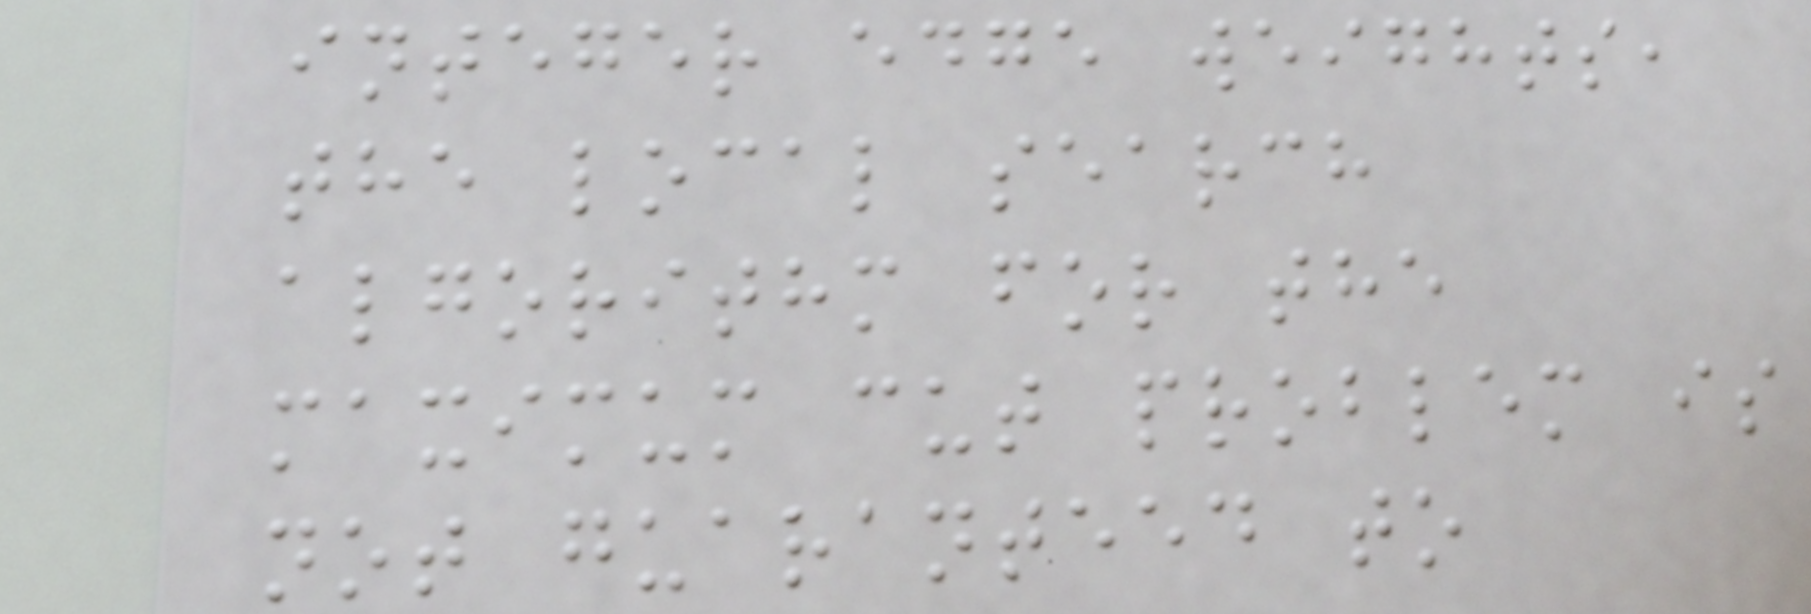integer edge weights,
the local search
algorithm for the
maximum cut problem is
not guaranteed to
